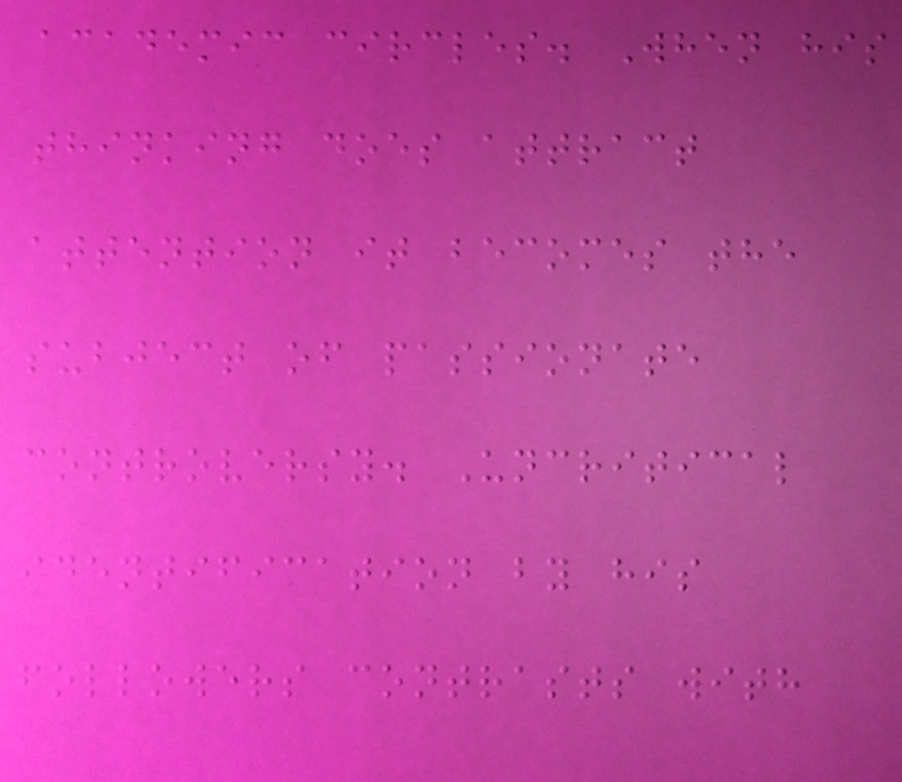academic circles. When his
thinking does attract
attention it becomes the
subject of passionate
controversy. Uncritical
identification by his
followers contrasts with
